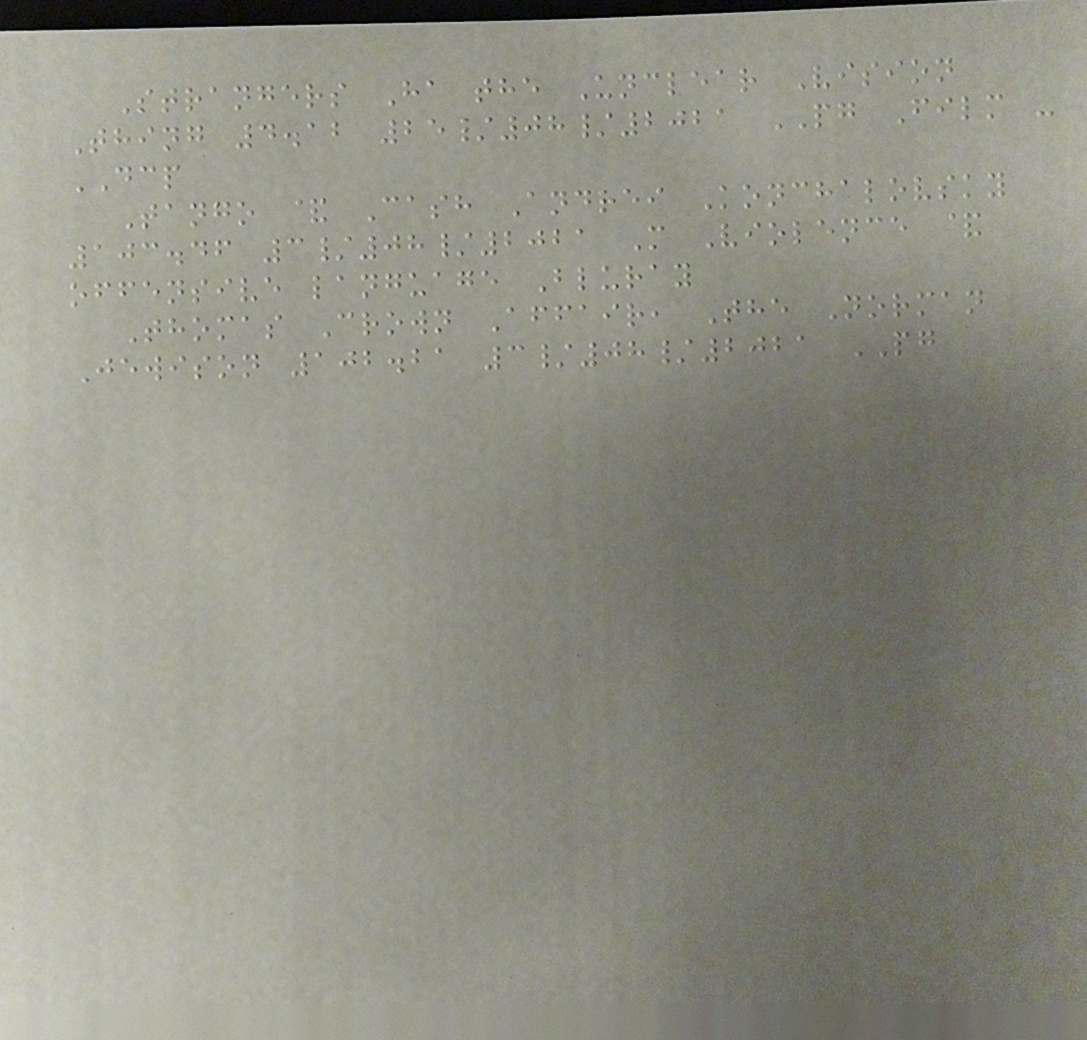Strangers Ha the Unclear Vision
Thing 4.12 25/08/2021 PG Film -
DCP
Tango & Cash Andrei Konchalovsky
103.46 3/08/2021 M Violence &
offensive language Bluray
Thomas Crown Affair, The Norman
Jewison 102.21 3/08/2021 PG
